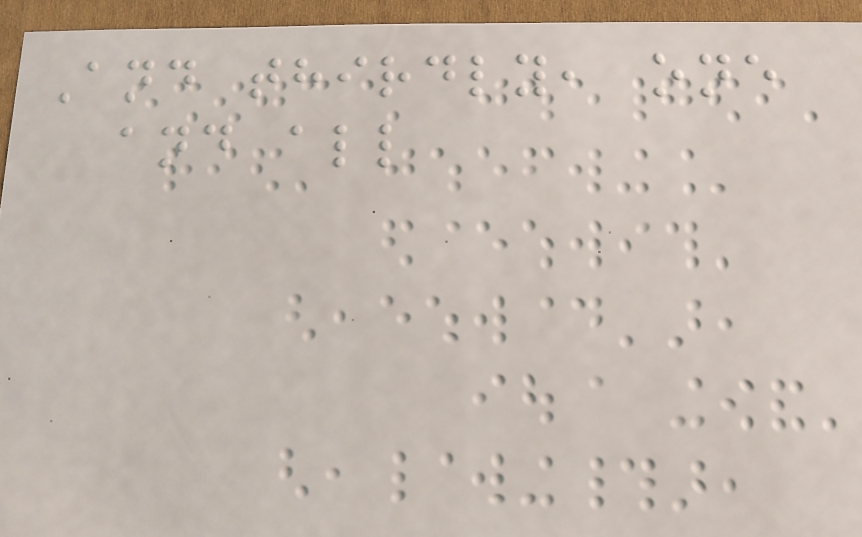And thirdly, one
and all
